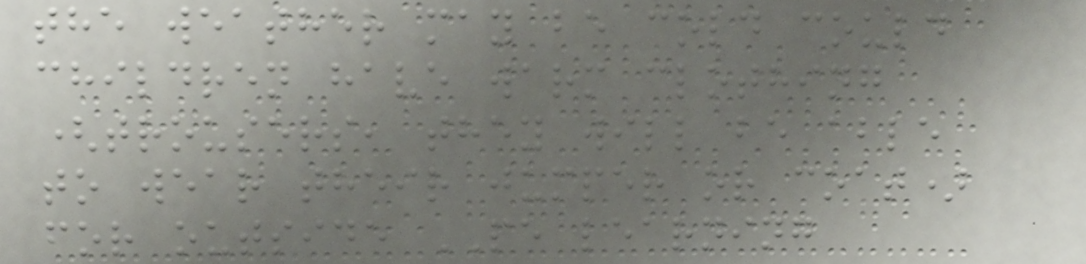the weather may be cold could
children have warm clothing
(trousers, they will be able
to wear their jumper or coat)
for outside PE learning
